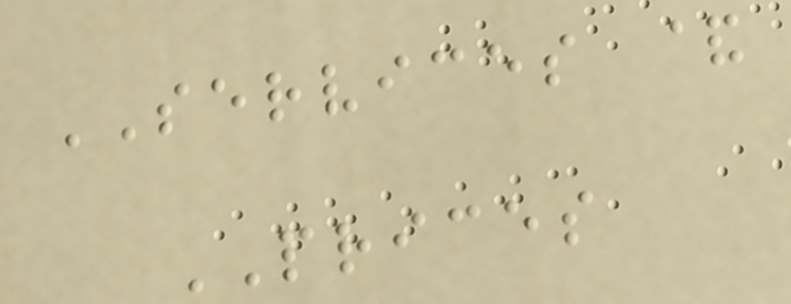SERVICES &
PRICES
